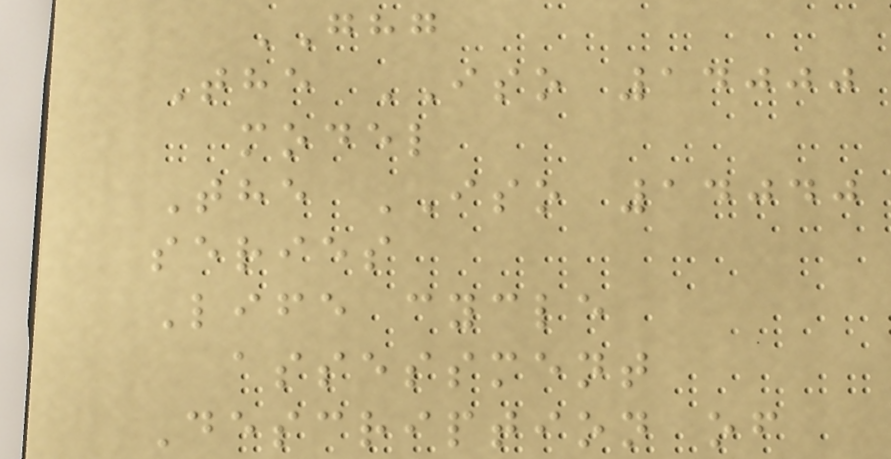GHG
The ISO 14000
model
The ISO 14040
series
Life cycle
assessment
Description of
